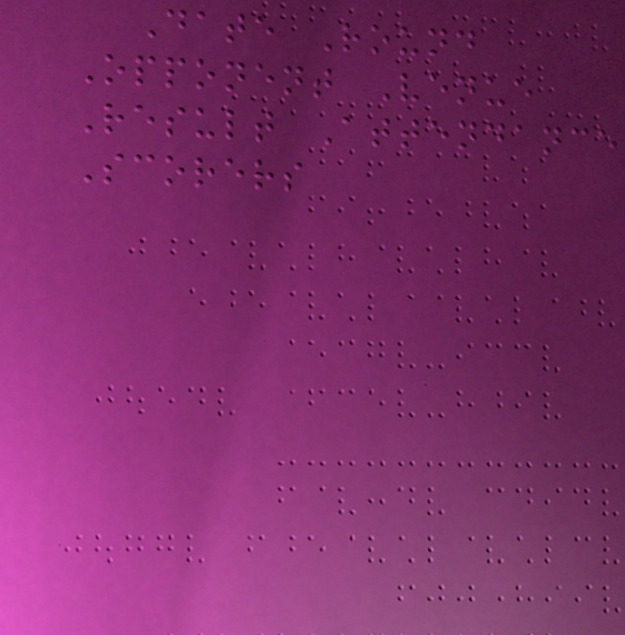Date Round
Opponent Venue
Result Attendance
Scorers
